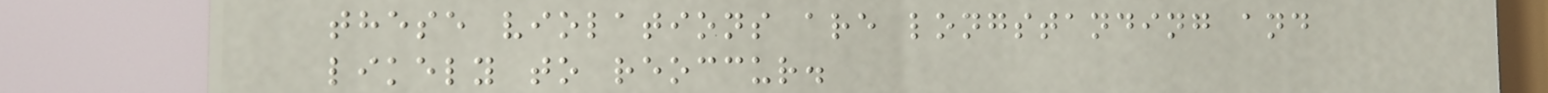these violations are longstanding and
likely to reoccur.
